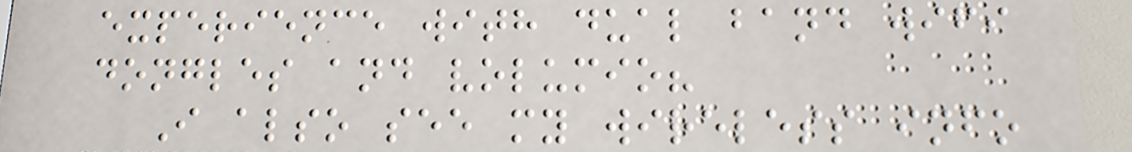experience with dual band wifi
dongles and volumio?
I also see my wireless info
